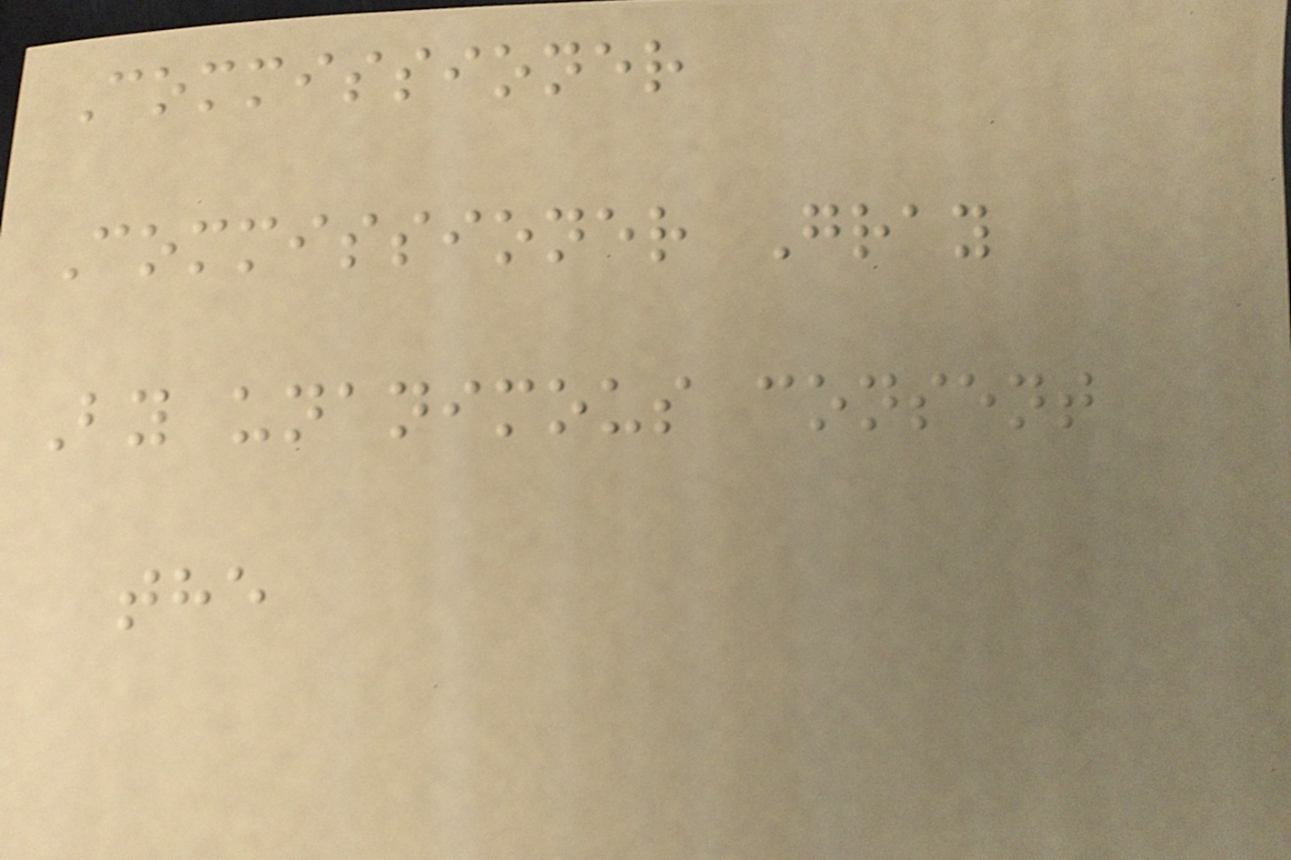Commissioner
Commissioner Gray
By unanimous consent
the
